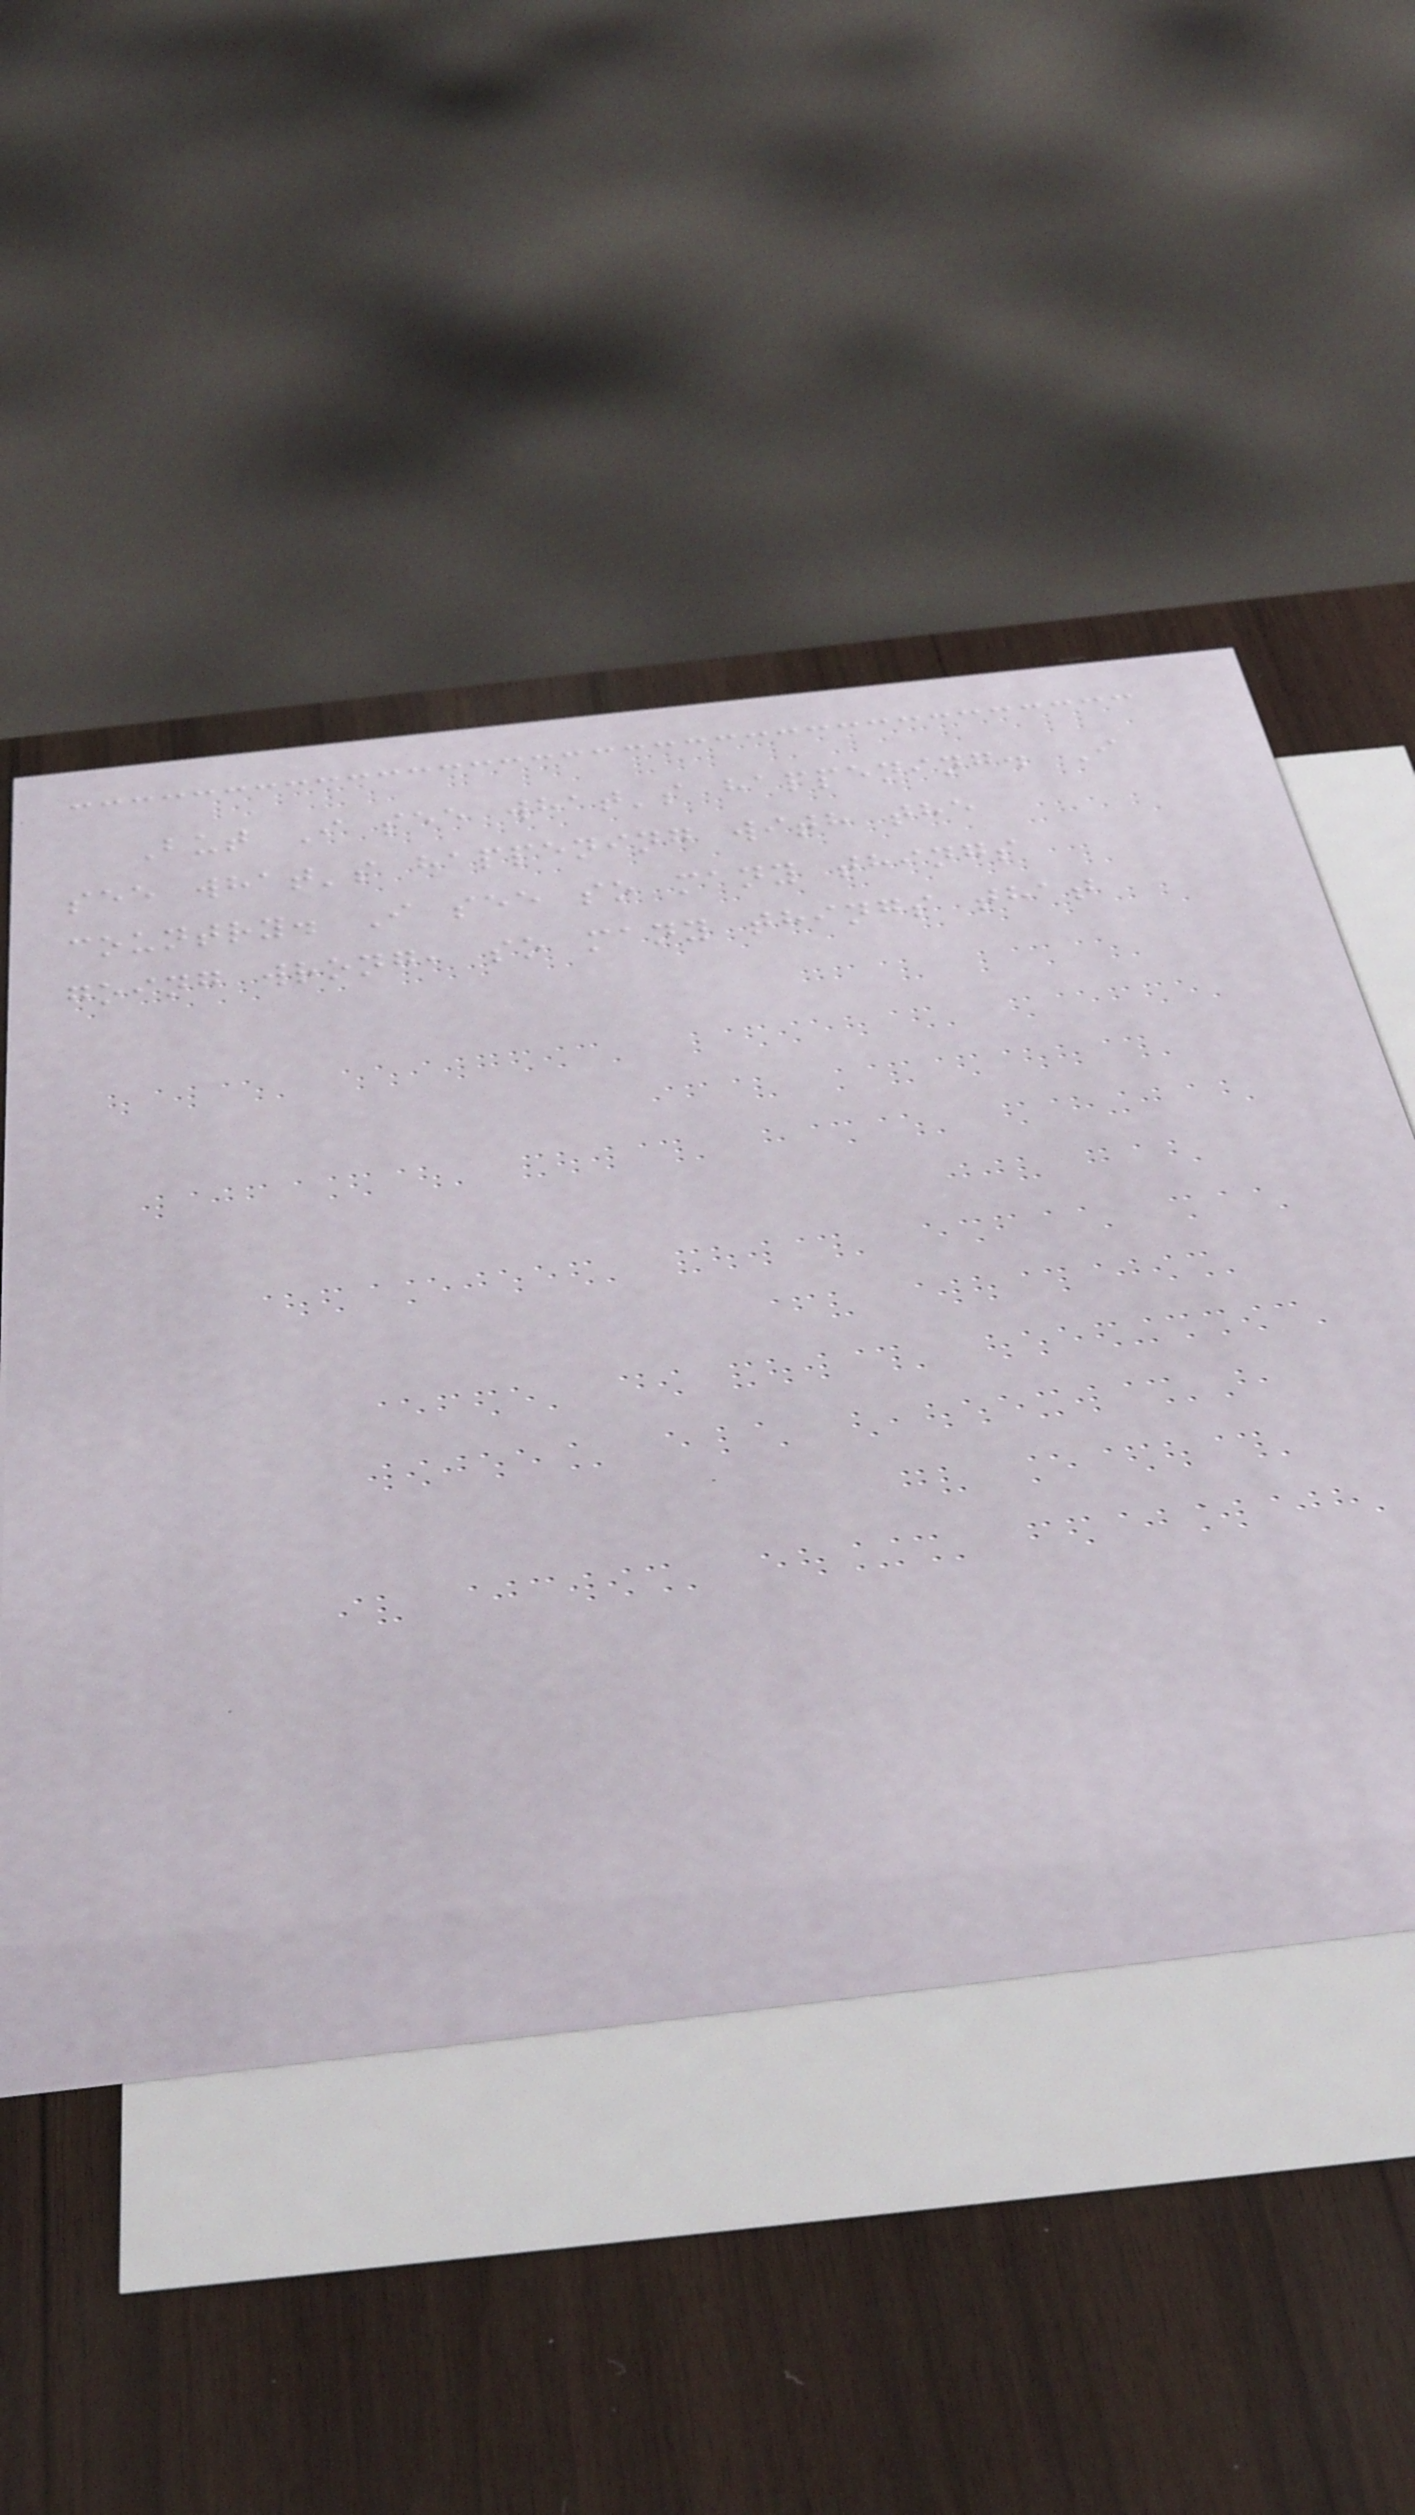But I see what's happening. I
see what's happening with the
country. I see so many things
going wrong, so many things that
